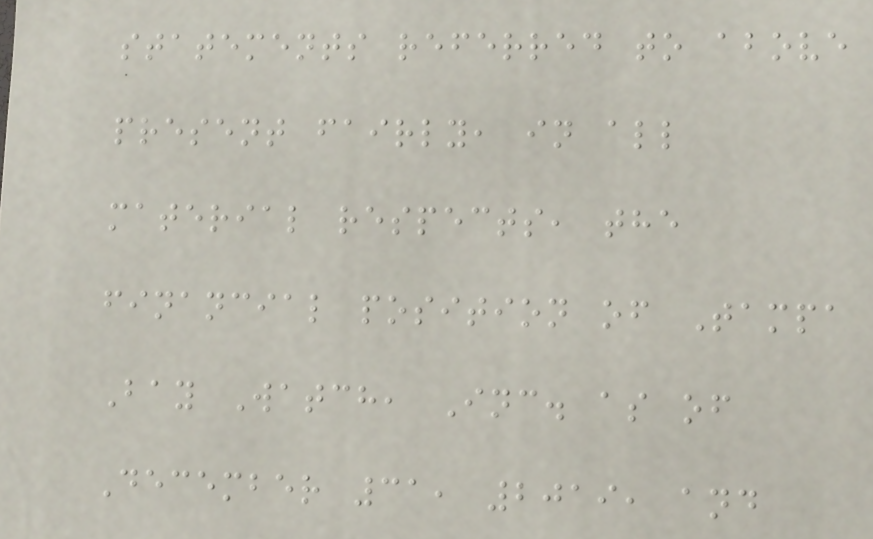statements referred to above
present fairly, in all
material respects, the
financial position of Tampa
Bay Watch, Inc. as of
December 31, 2019, and
